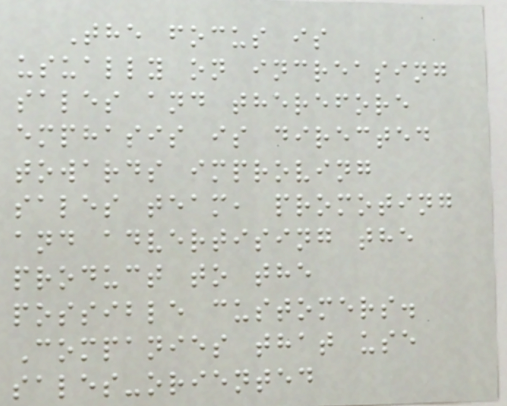The focus is
usually on increasing
sales and therefore
emphasis is directed
towards improving
sales team, promoting
and advertising the
product to the
possible customers.
Companies that use
sales-oriented
